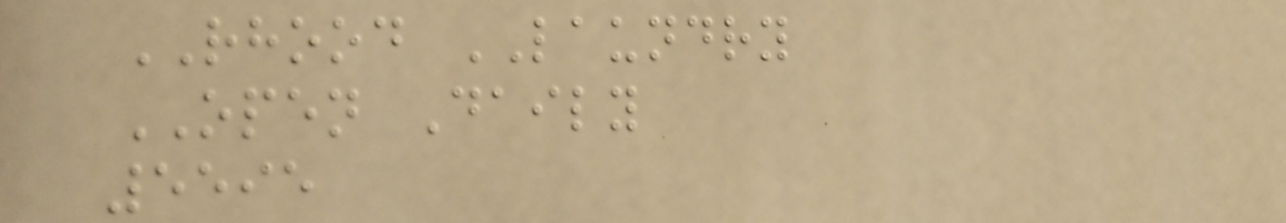RHOOD LAUNDRY
OPEN Daily
5595
